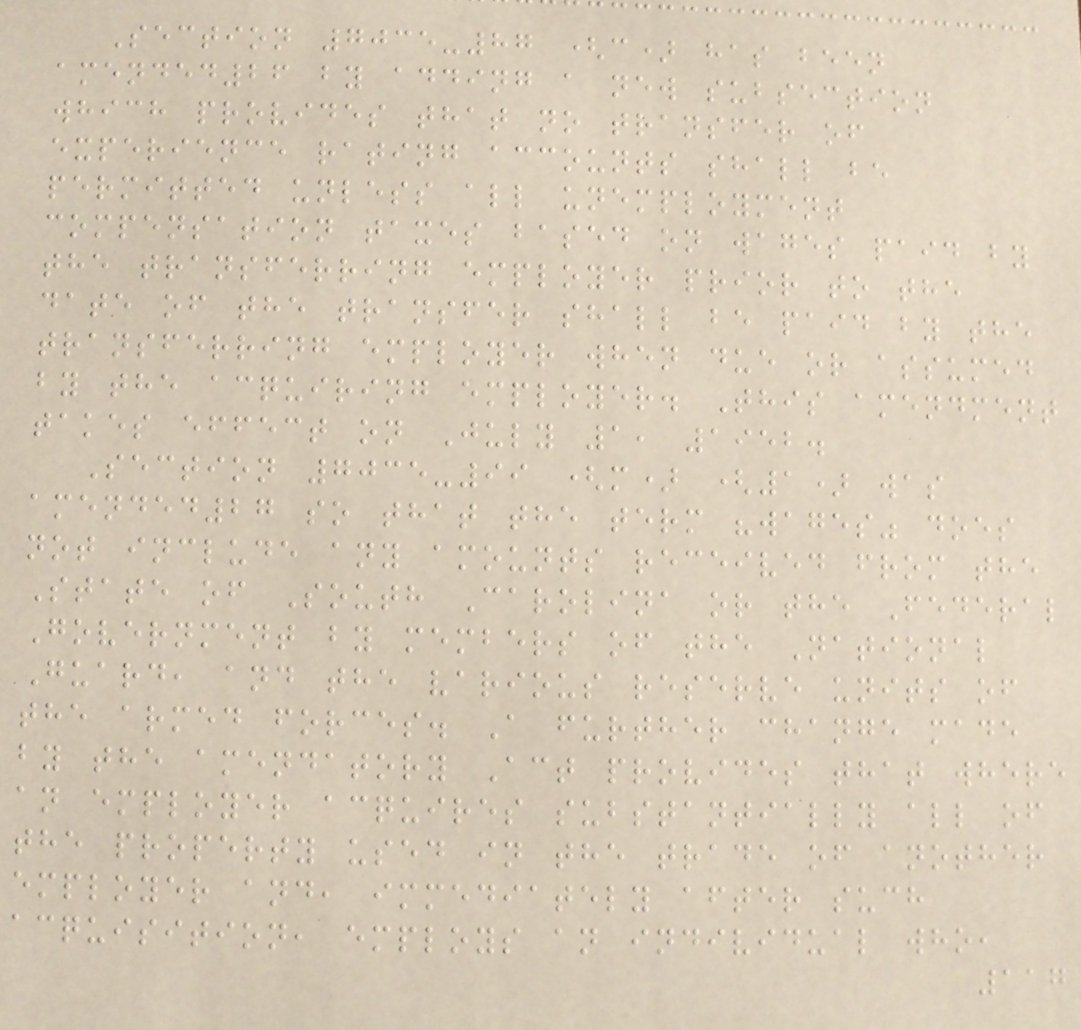Section 7035-87 (c) has been
amended26 by adding a new subsection
which provides that no transfer of
experience rating accounts shall be
permitted unless all unemployment
compensation taxes based on wages paid by
the transferring employer prior to the
date of the transfer shall be paid by the
transferring employer when due or assumed
by the acquiring employer. This amendment
takes effect on July 1, 1952.
Section 7035-99 (m) (1) was
amended27 so that the term "wages" does
not include any amounts received from the
State of South Carolina or the Federal
Government by members of the National
Guard, and the various reserve units of
the armed forces. A further change made
by the amendatory Act provides that where
an employer acquires substantially all of
the property used in the trade of another
employer and, immediately after such
acquisition, employs an individual who,
117
